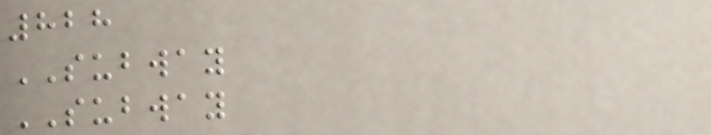828
SUBWAY
SUBWAY
